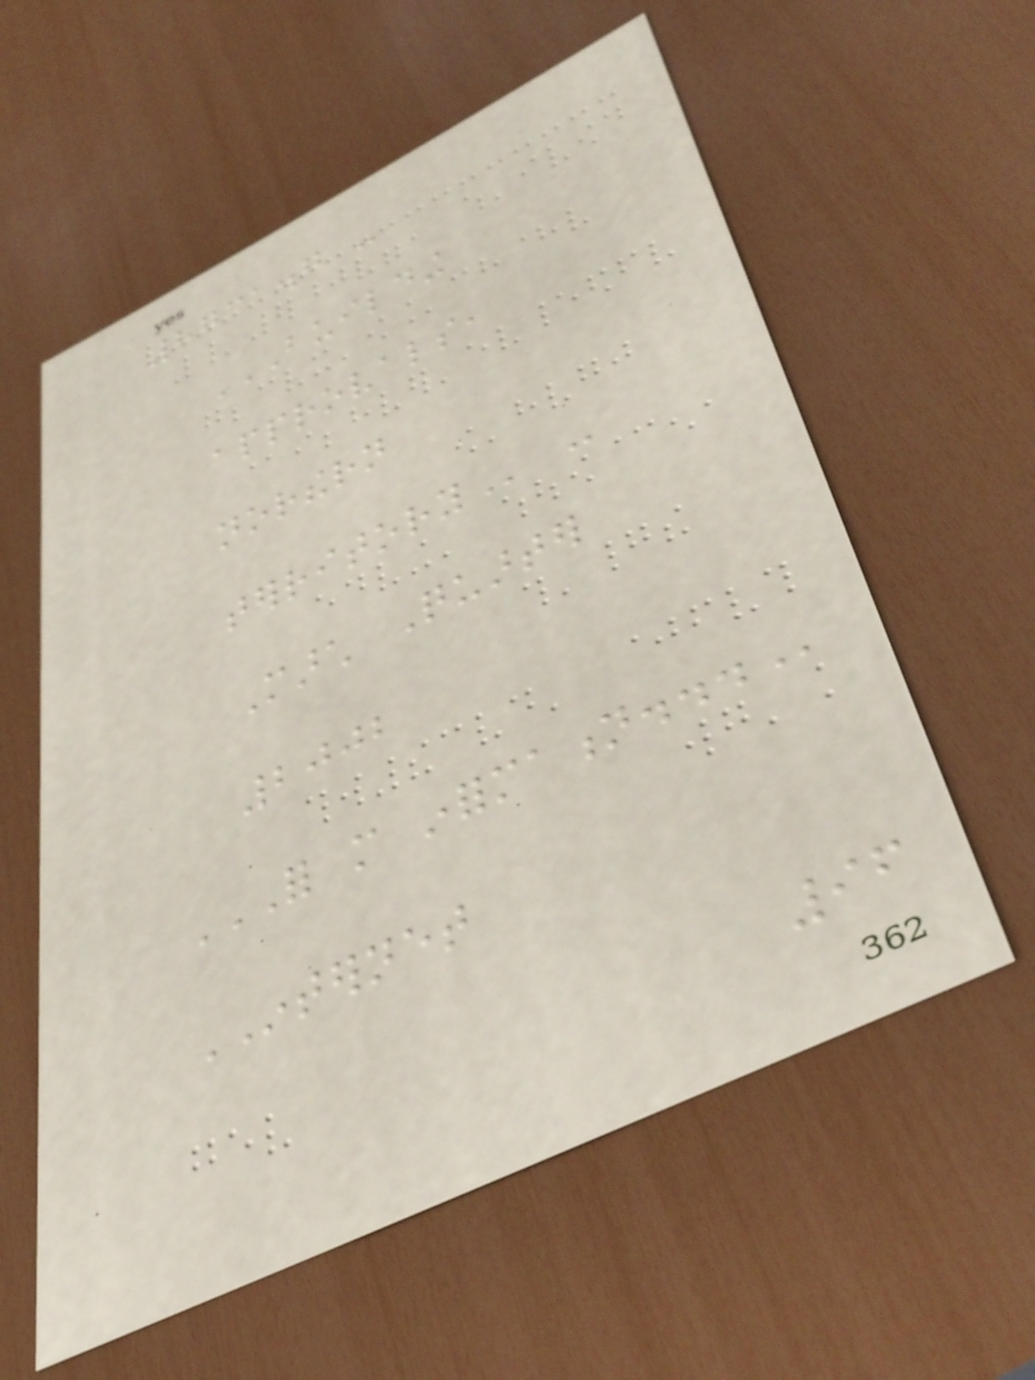8731.7 -
BUILDING
APPROVALS,
NORTHERN
TERRITORY -
March Quarter
2002
FOR MORE INFORMATION...
INTERNET
96
